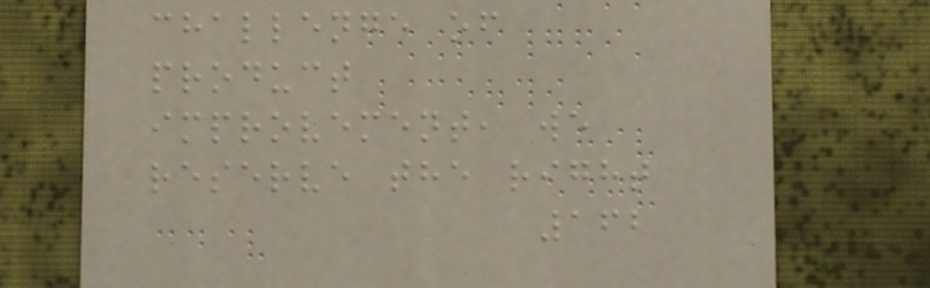challenge of
product
improvement, we
reserve the right
162
